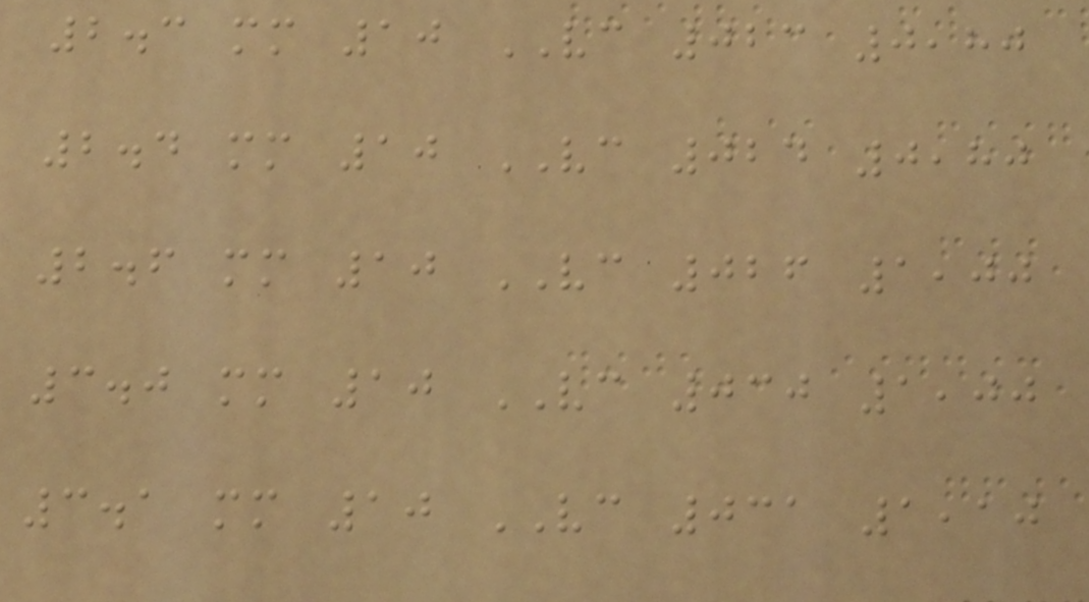2.3 mm 10 VC 023 0,80
2.4 mm 10 VC 024 0,80
2.6 mm 10 VC 026 1,00
3.0 mm 10 VC 030 1,00
3.1 mm 10 VC 031 1,10
